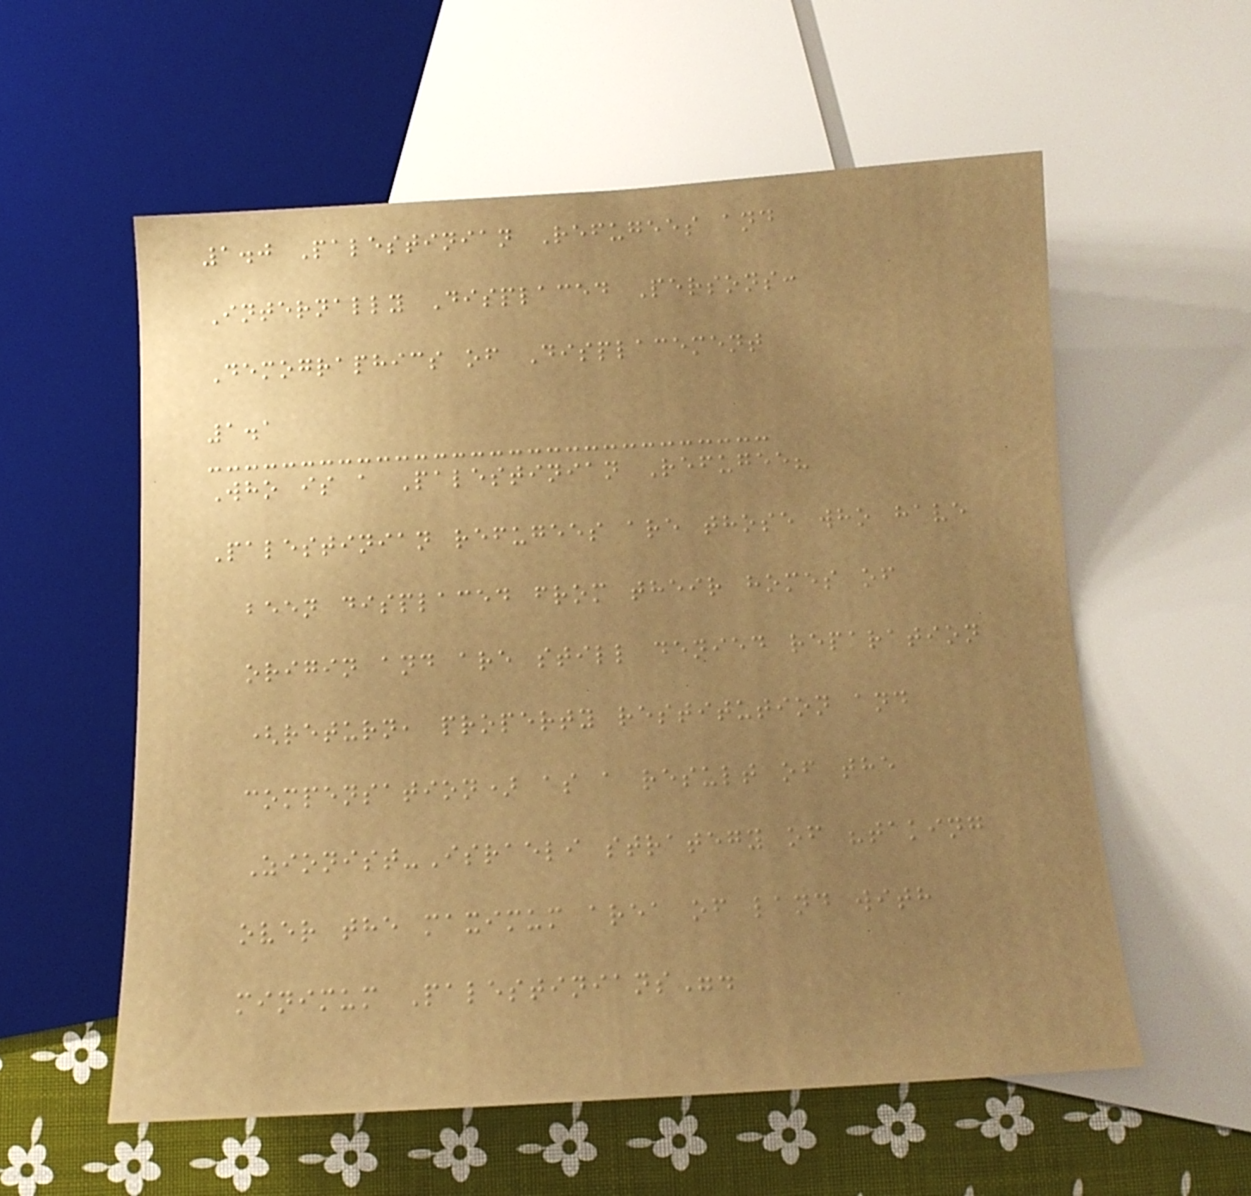1.0 Palestinian Refugees and
Internally Displaced Persons:
Demographics of Displacement
1.1
Who is a Palestinian Refugee?
Palestinian refugees are those who have
been displaced from their homes of
origin and are still denied reparation
(return, property restitution and
compensation) as a result of the
Zionist-Israeli strategy of "taking
over the maximum area of land with
minimum Palestinians".
